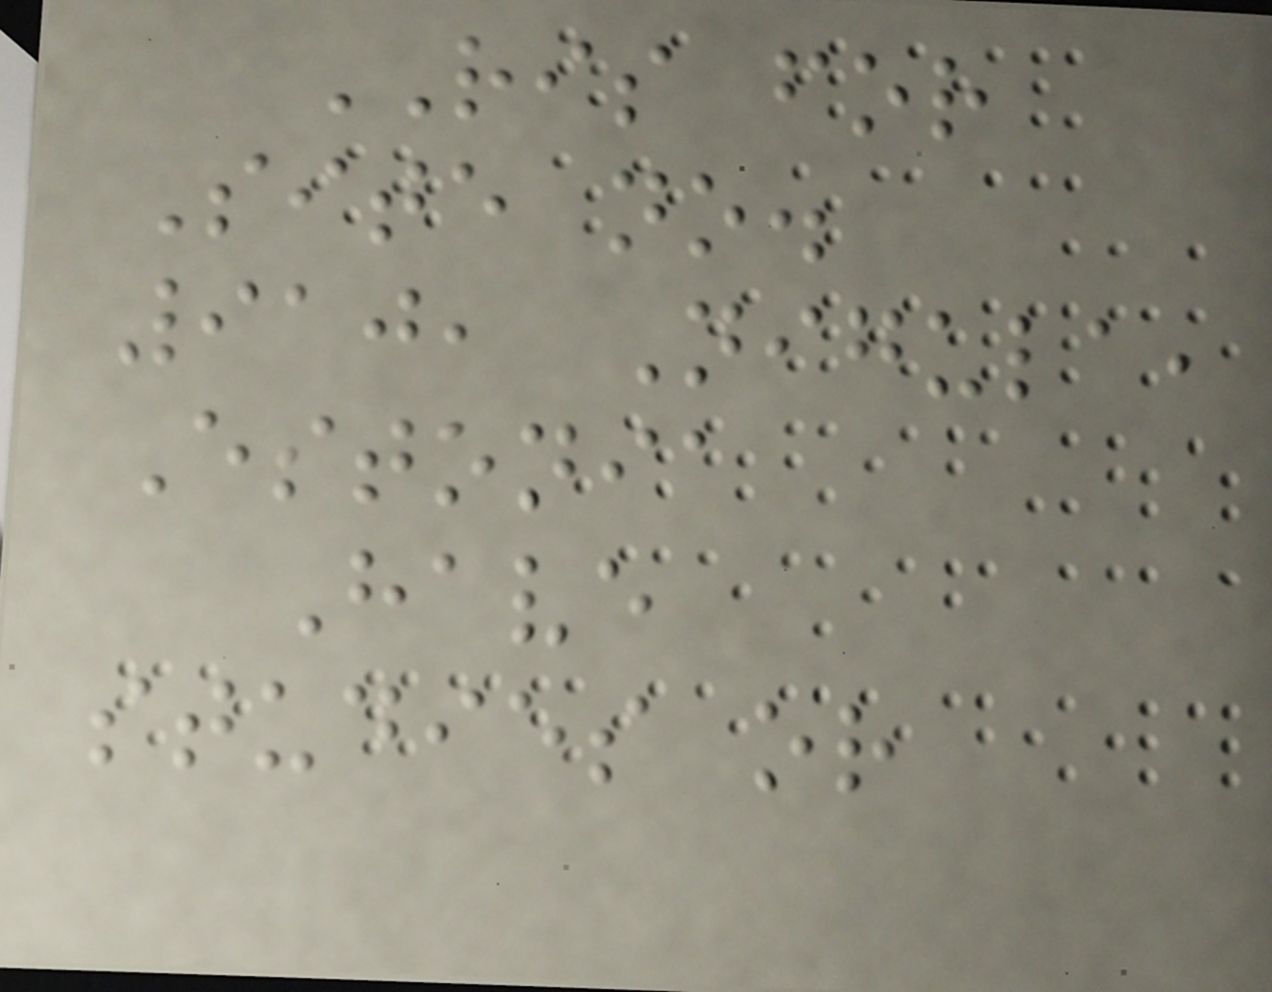RIS for
Site no.
910, Nigula,
Estonia
Have
studies or
